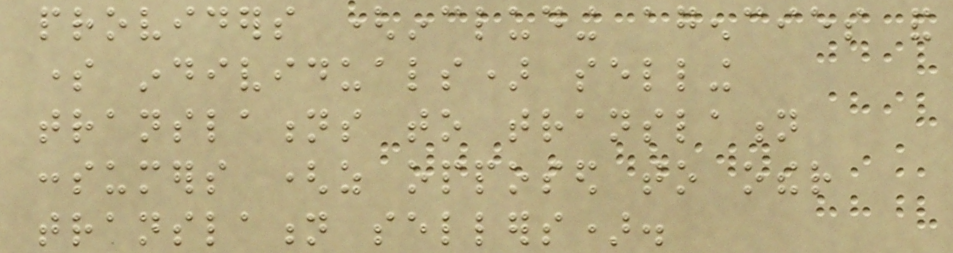providers (including agencies and
some individuals) selling
translations to translation
consumers (as opposed to other
translation sellers).
